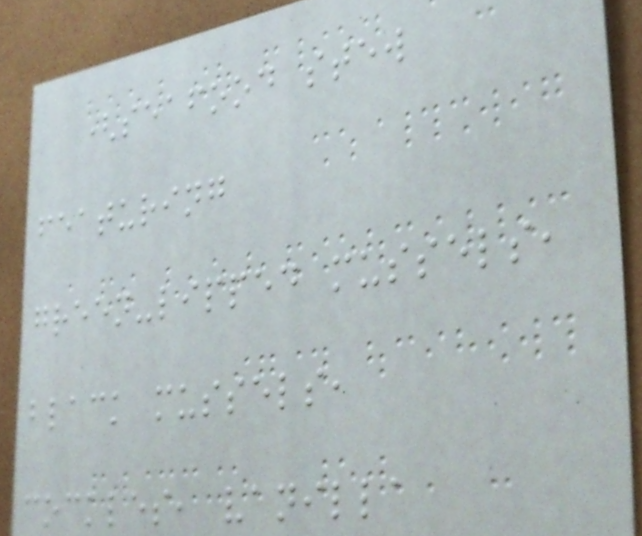(seafood stew
featuring
green-lipped mussels,
black mussels,
cockles, vanilla
